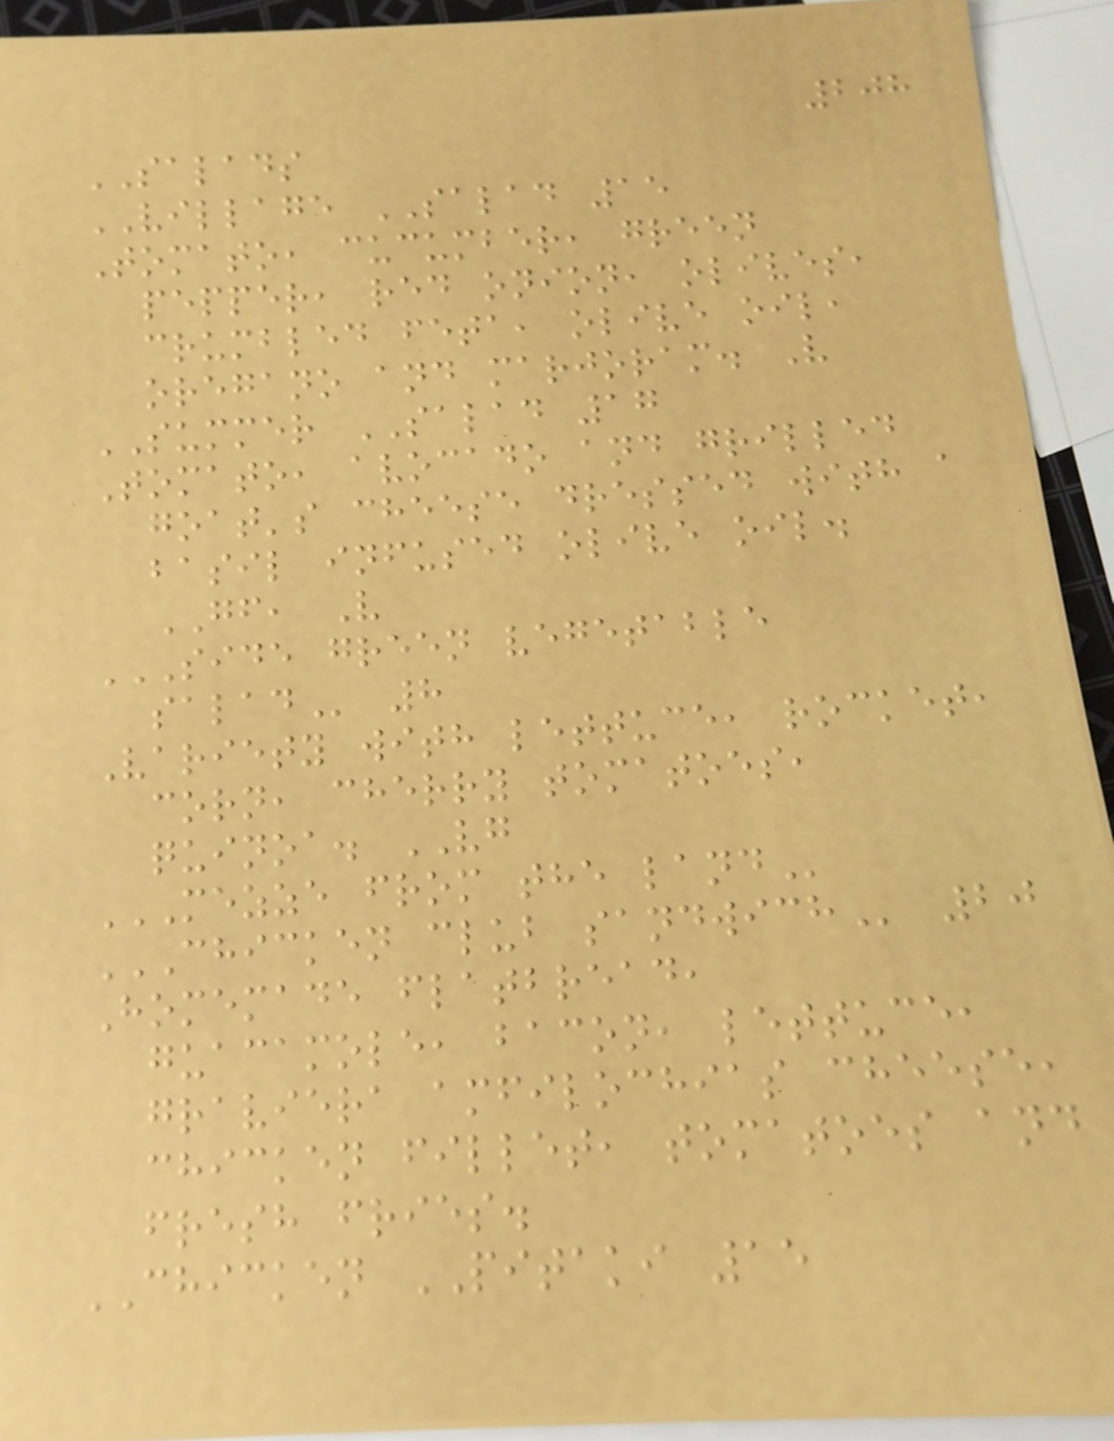208
SALADS
VILLAGE SALAD 15
Tomato, cucumber, green
pepper, red onion, olives,
crumbled feta, olive oil,
oregano and marjoram. V
SUMMER SALAD 17
Tomato, avocado and grilled
goat's cheese dressed with a
basil infused olive oil.
GF, V
SIDE GREEN VEGETABLE
SALAD 8
Variety with lettuce, rocket,
corn, cherry tomatoes,
quinoa. VG
MEZZE FROM THE LAND
CHICKEN CLUB SANDWICH 20
Homemade flatbread,
guacamole, bacon, lettuce,
graviera amfilochias cheese,
chicken fillet, tomatoes and
fresh fries.
CHICKEN PITAKI 15
